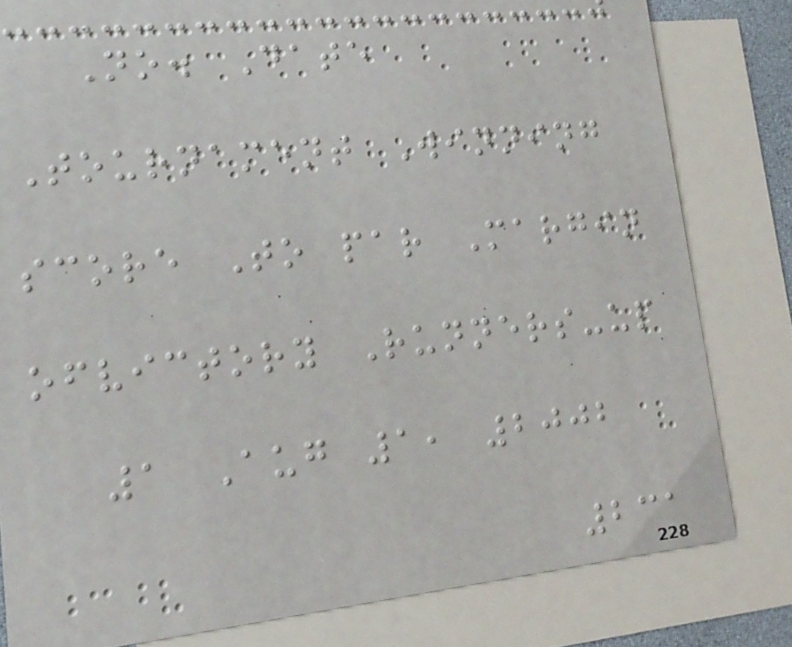No. Date
Tournament Winning
score To par Margin
ofvictory Runners-up
1 Aug 1, 2002
231
